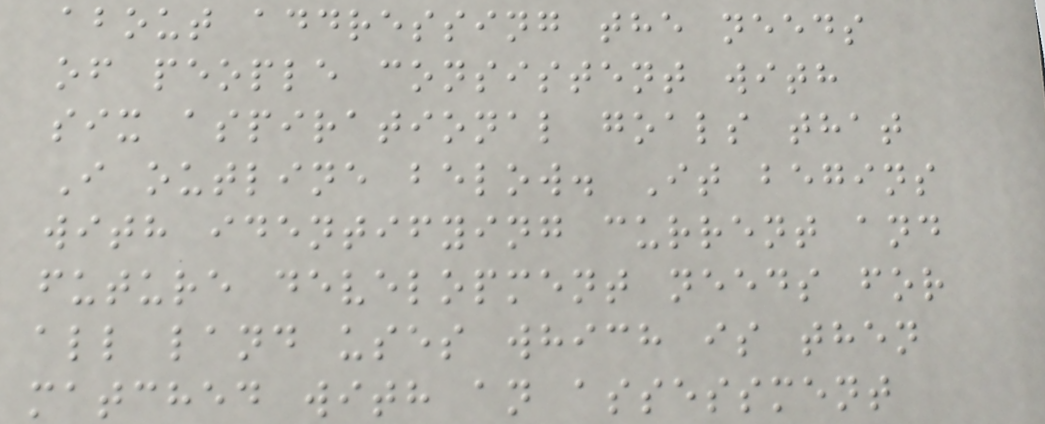about addressing the needs
of people consistent with
six aspirational goals that
I outline below. It begins
with identifying current and
future development needs for
all land uses which is then
matched with an assessment
